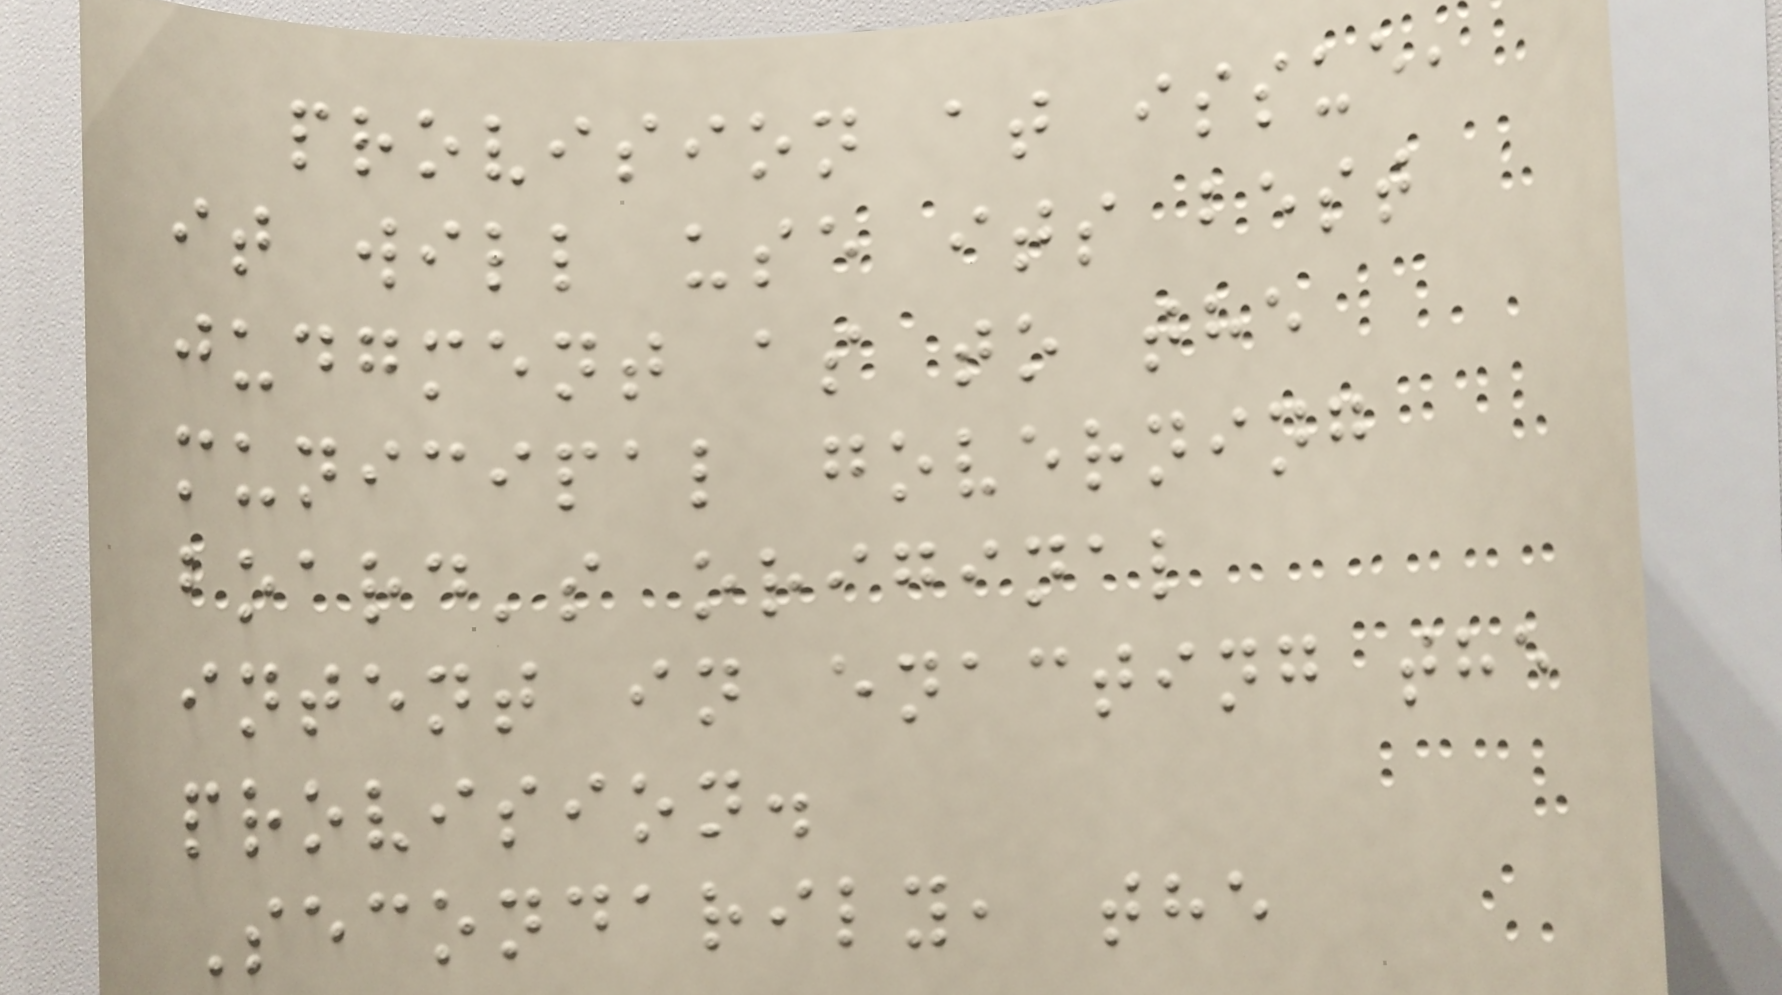provision at issue,
it will use its best
judgment as to the
municipal governing
board's original
intent in enacting the
provision.
Secondarily, the
